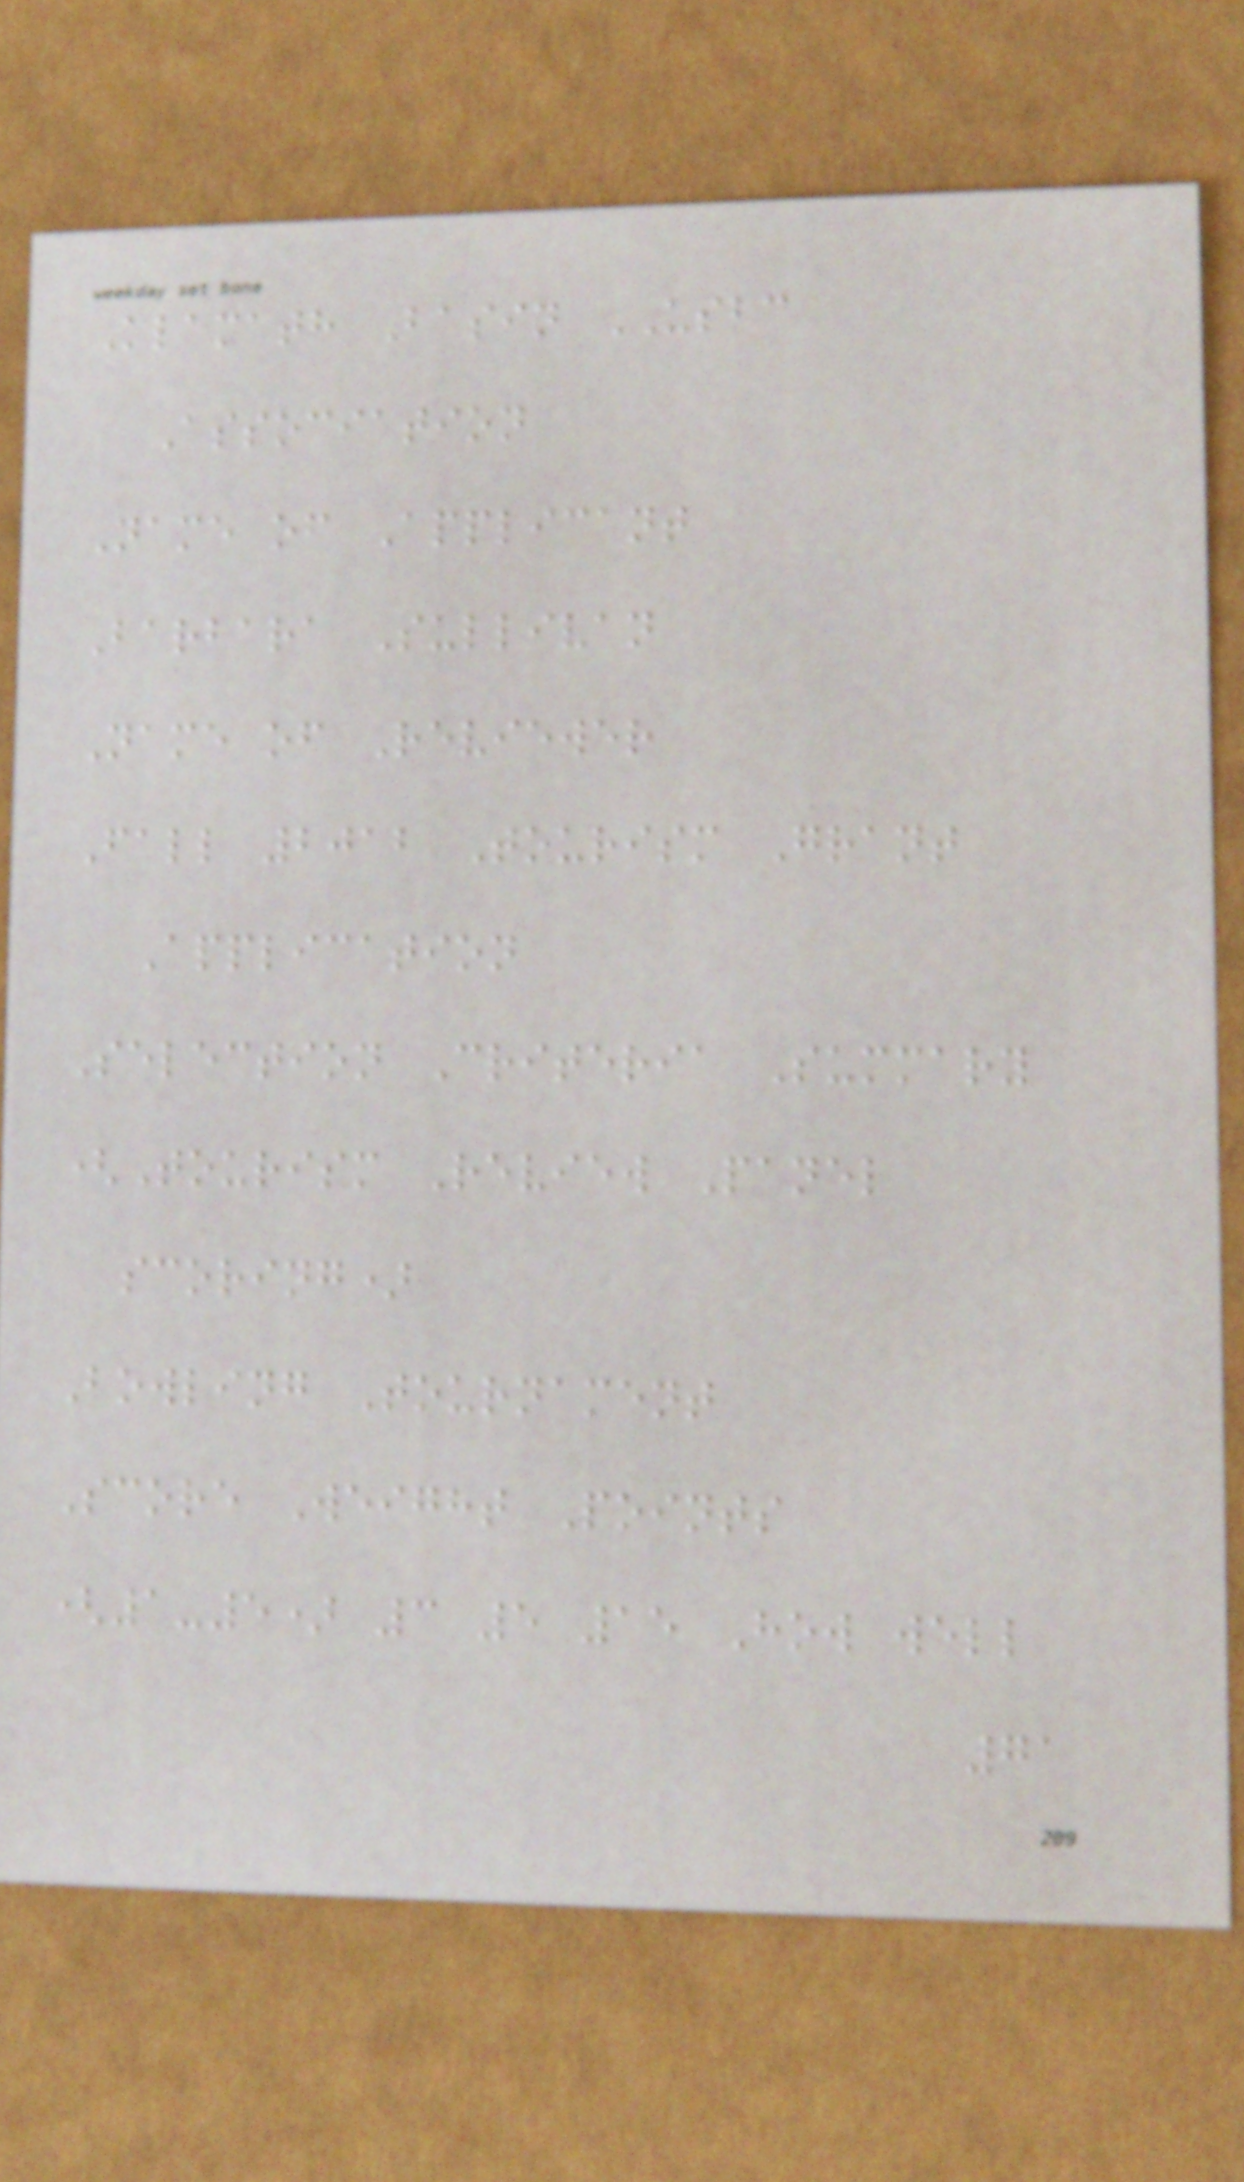Klamath Basin USBC
Association
Name of Applicant
Barbara Sullivan
Name of Reviewer
Fall 2012 Tourism Grant
Application
Selection Criteria Summary
(Tourism Review Panel
scoring)
Bowling Tournament
Score Weight Points
(1-5) 3 5 15 How well
71
